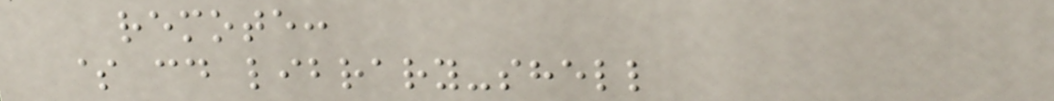remote:
$ cd library-shell
